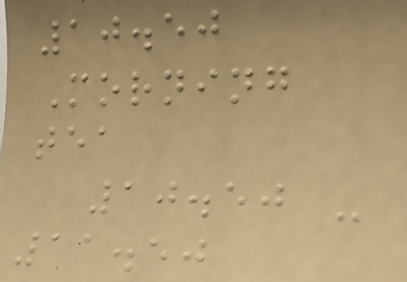10.50
Morning
tea
10.50 -
11.50
